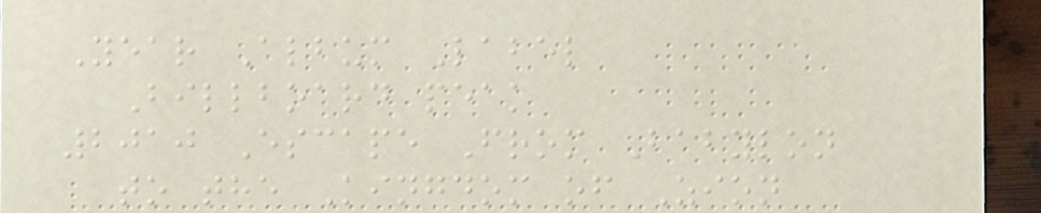Year Album Label
Billboard peak
2010 Escape From Babylon
to the Kingdom of Zion
